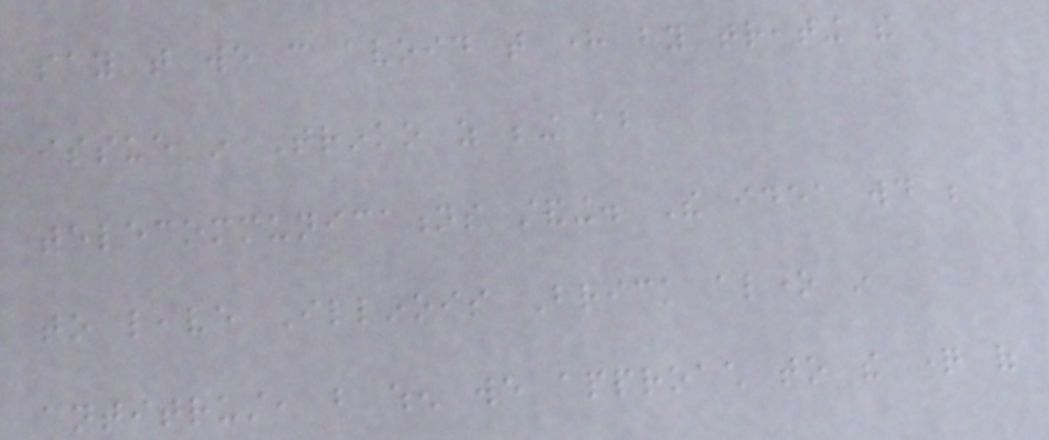say that we can avoid that here by treating the
issue in Trinko as being about
telecommunications standing. The idea would be
to leave Illinois Brick alone in
antitrust, but when we approach to the question of
